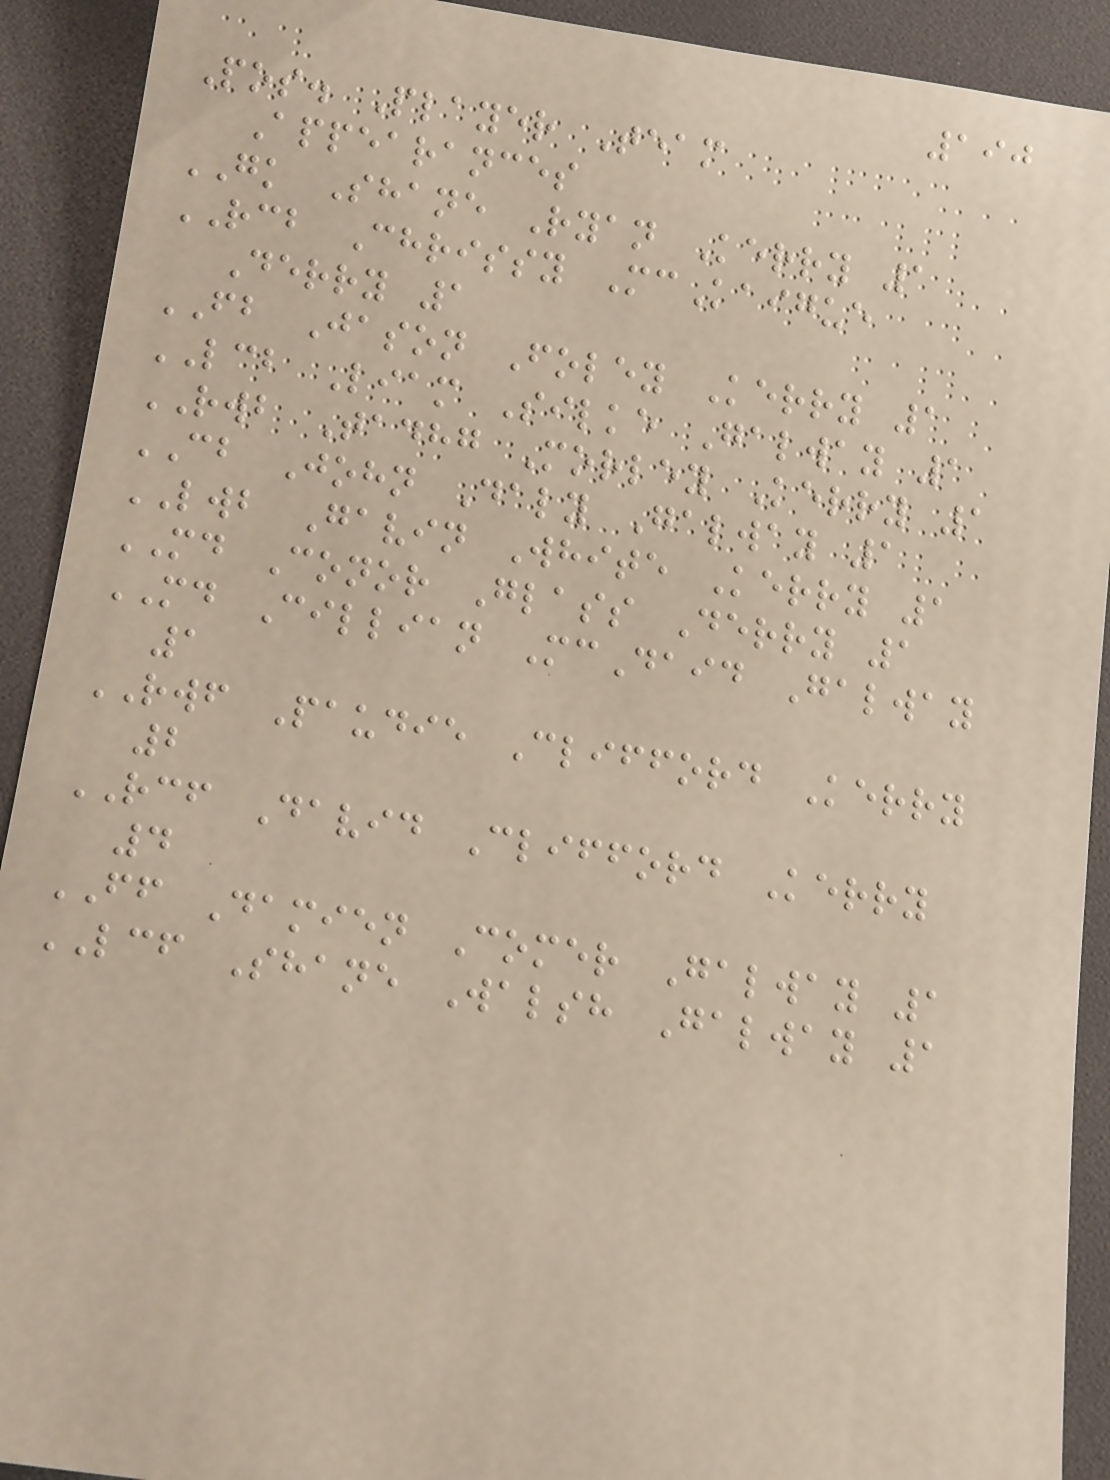190
Pos. Player Team
Appearances
GK Shane Ryan Kerry 1
RCB Chrissy McKaigue
Derry 1
FB Jason Foley Kerry 1
LCB Liam Silke Galway 1
RWB Tadhg Morley Kerry 1
CB John Daly Galway 1
LWB Gavin White Kerry 1
MD Conor Glass Derry 1
MD Cillian McDaid Galway
1
RWF Paudie Clifford Kerry
2
RCF David Clifford Kerry
4
FF Damien Comer Galway 1
LCF Shane Walsh Galway 1
